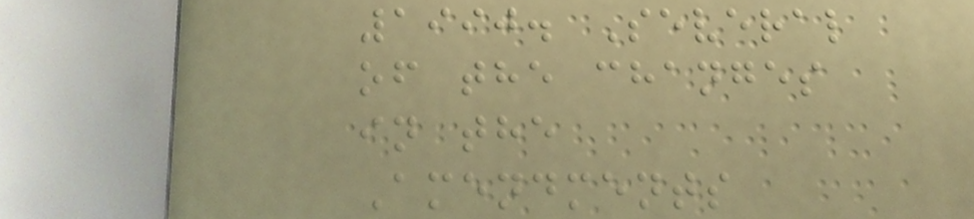1990. Several
of the changes
in the
Amendments
